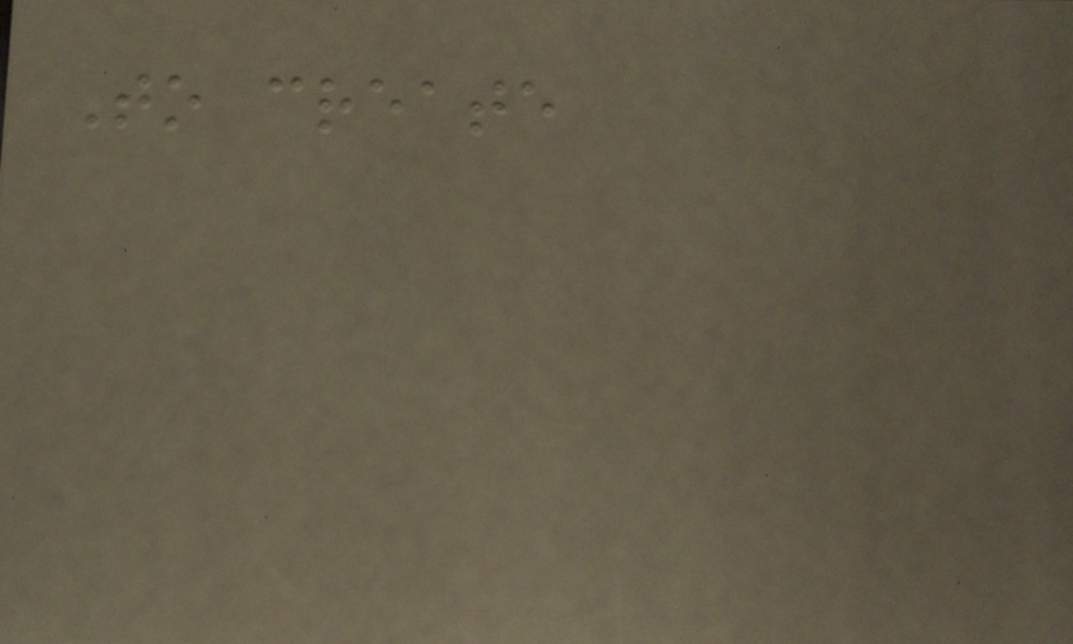To create
